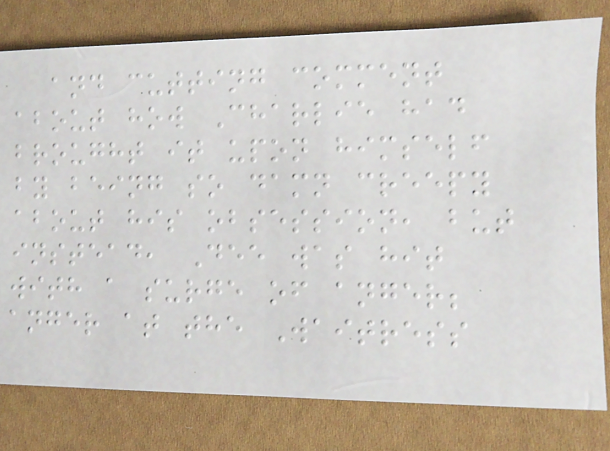and cutting comment
about how Charlie had
brought it upon himself
by being so damn creepy
about his obsession, but
instead, Dee was hit
with a surge of anger;
anger at the Waitress
